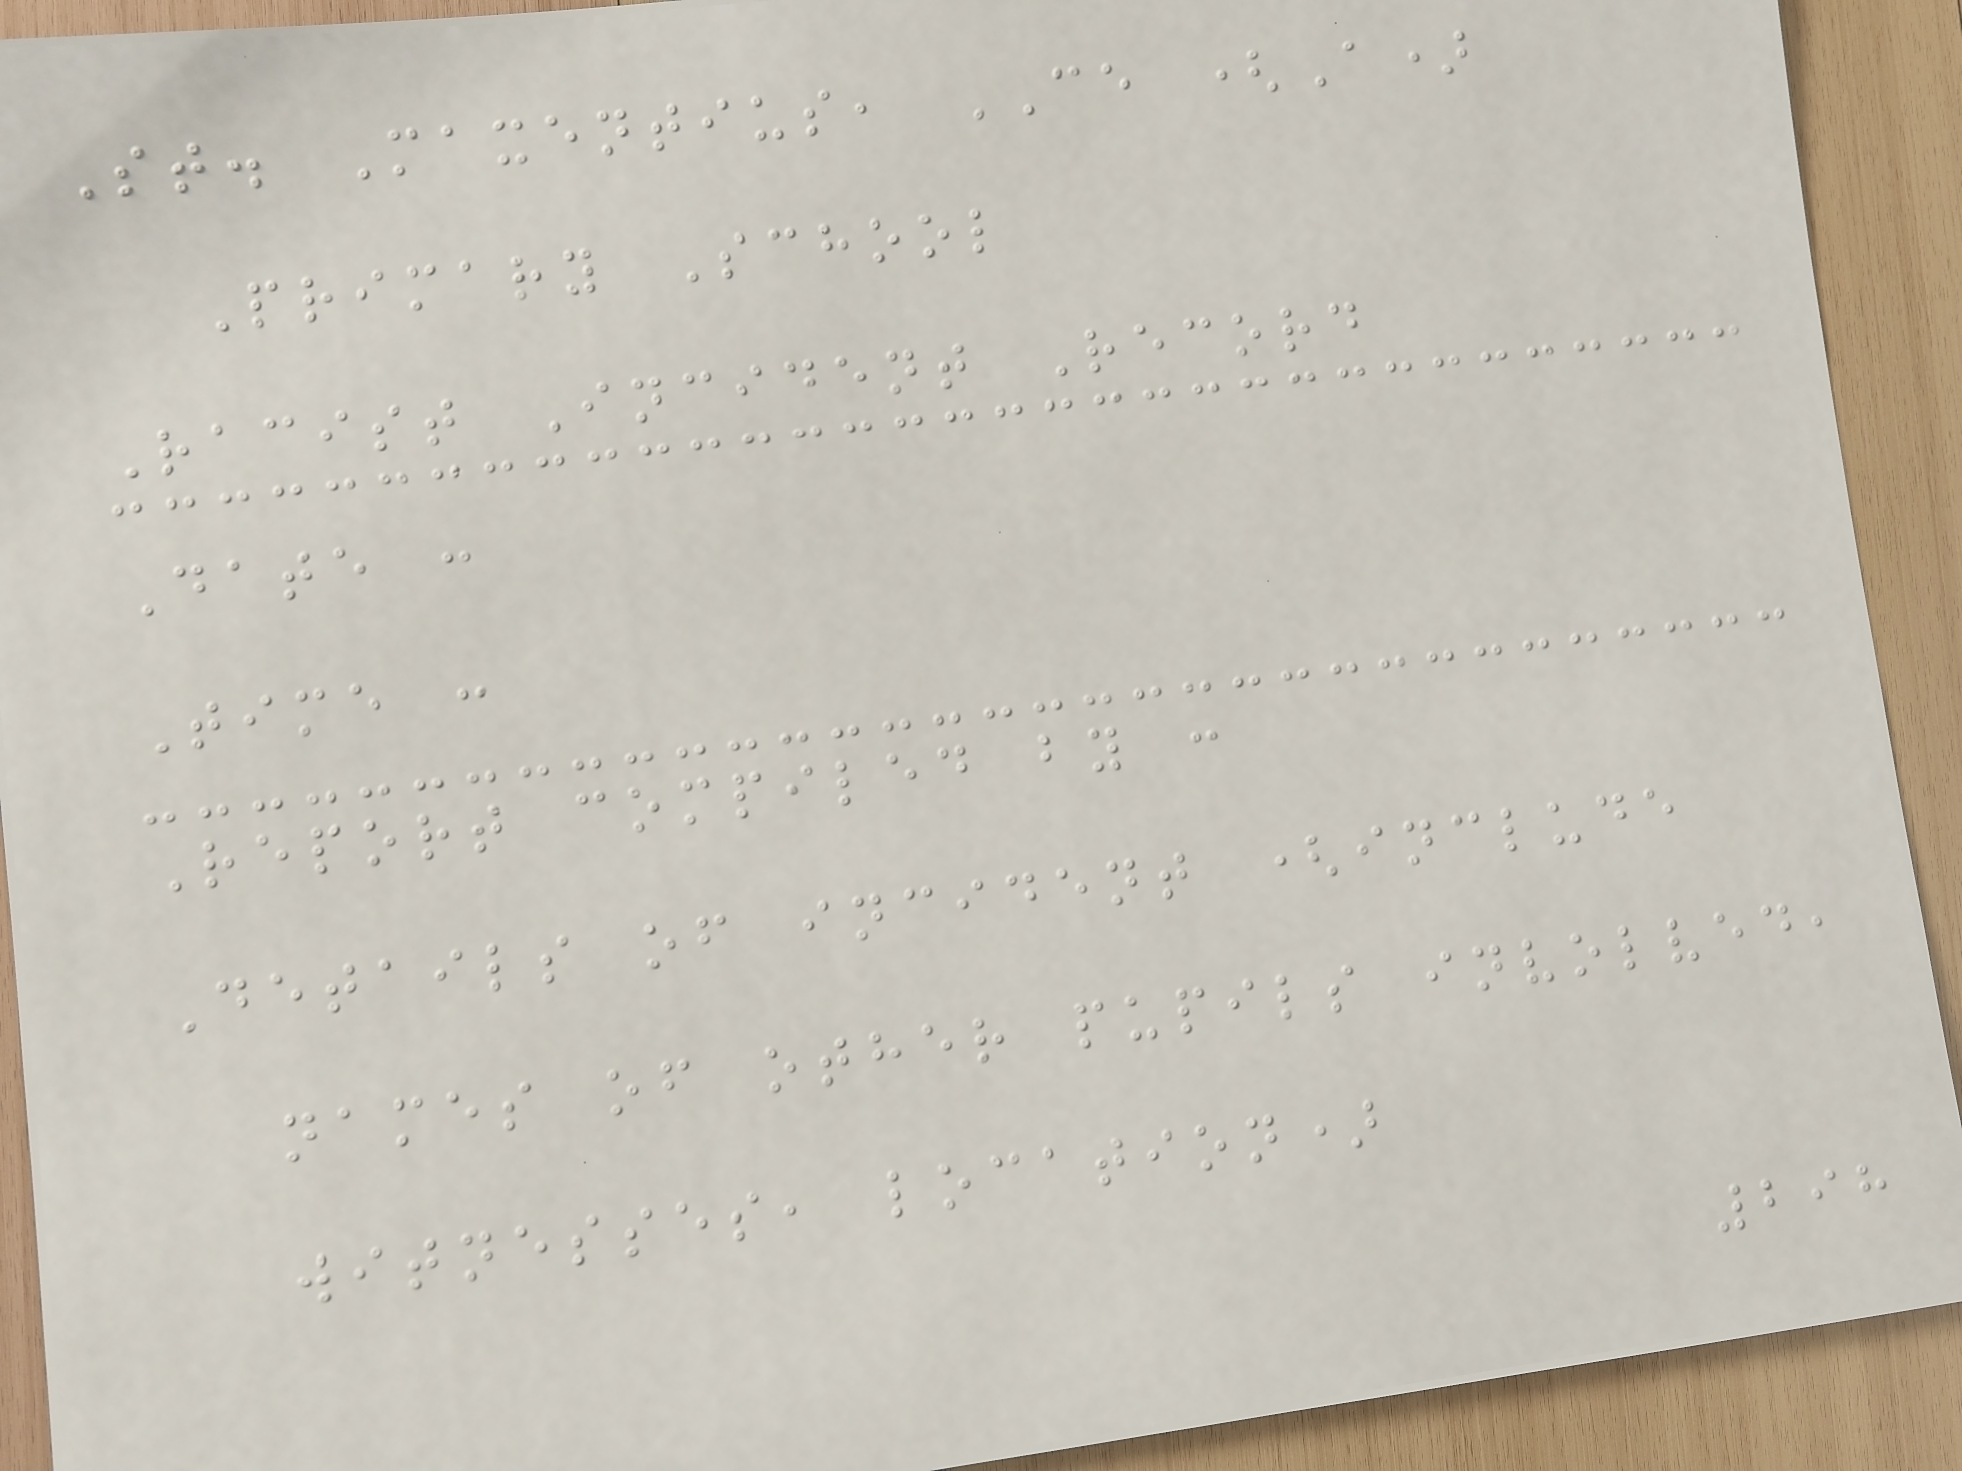St. Maxentius, CE (A)
Primary School
Racist Incident Record
Date :
Time :
Report compiled by :
Details of incident (include
names of other pupils involved,
witnesses, location)
298
